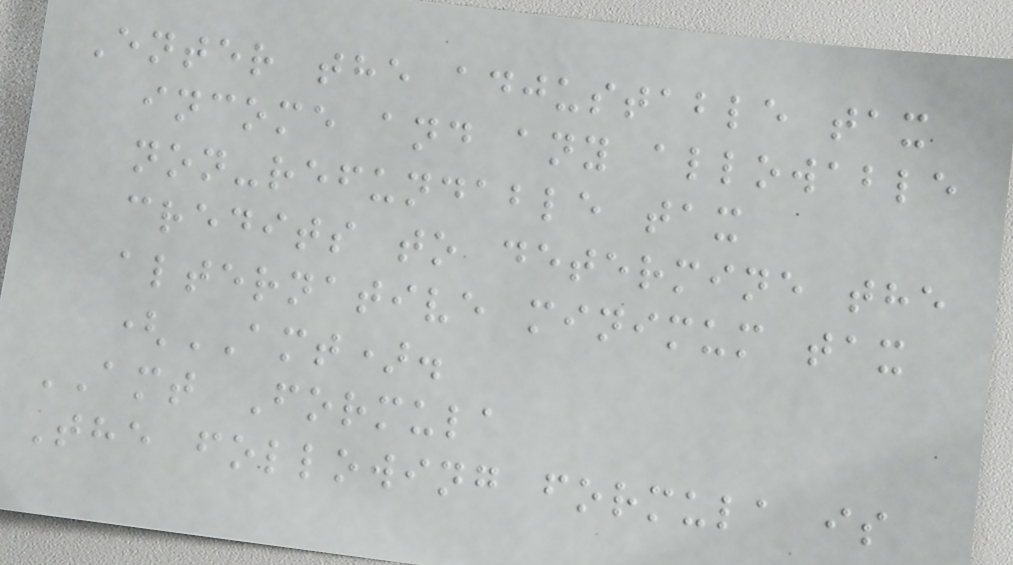Enter the adjustable tax
income and any allowable
non-refundable tax
credits to determine the
alternative minimum tax
(AMT).
AMT Formula
The following formula is
